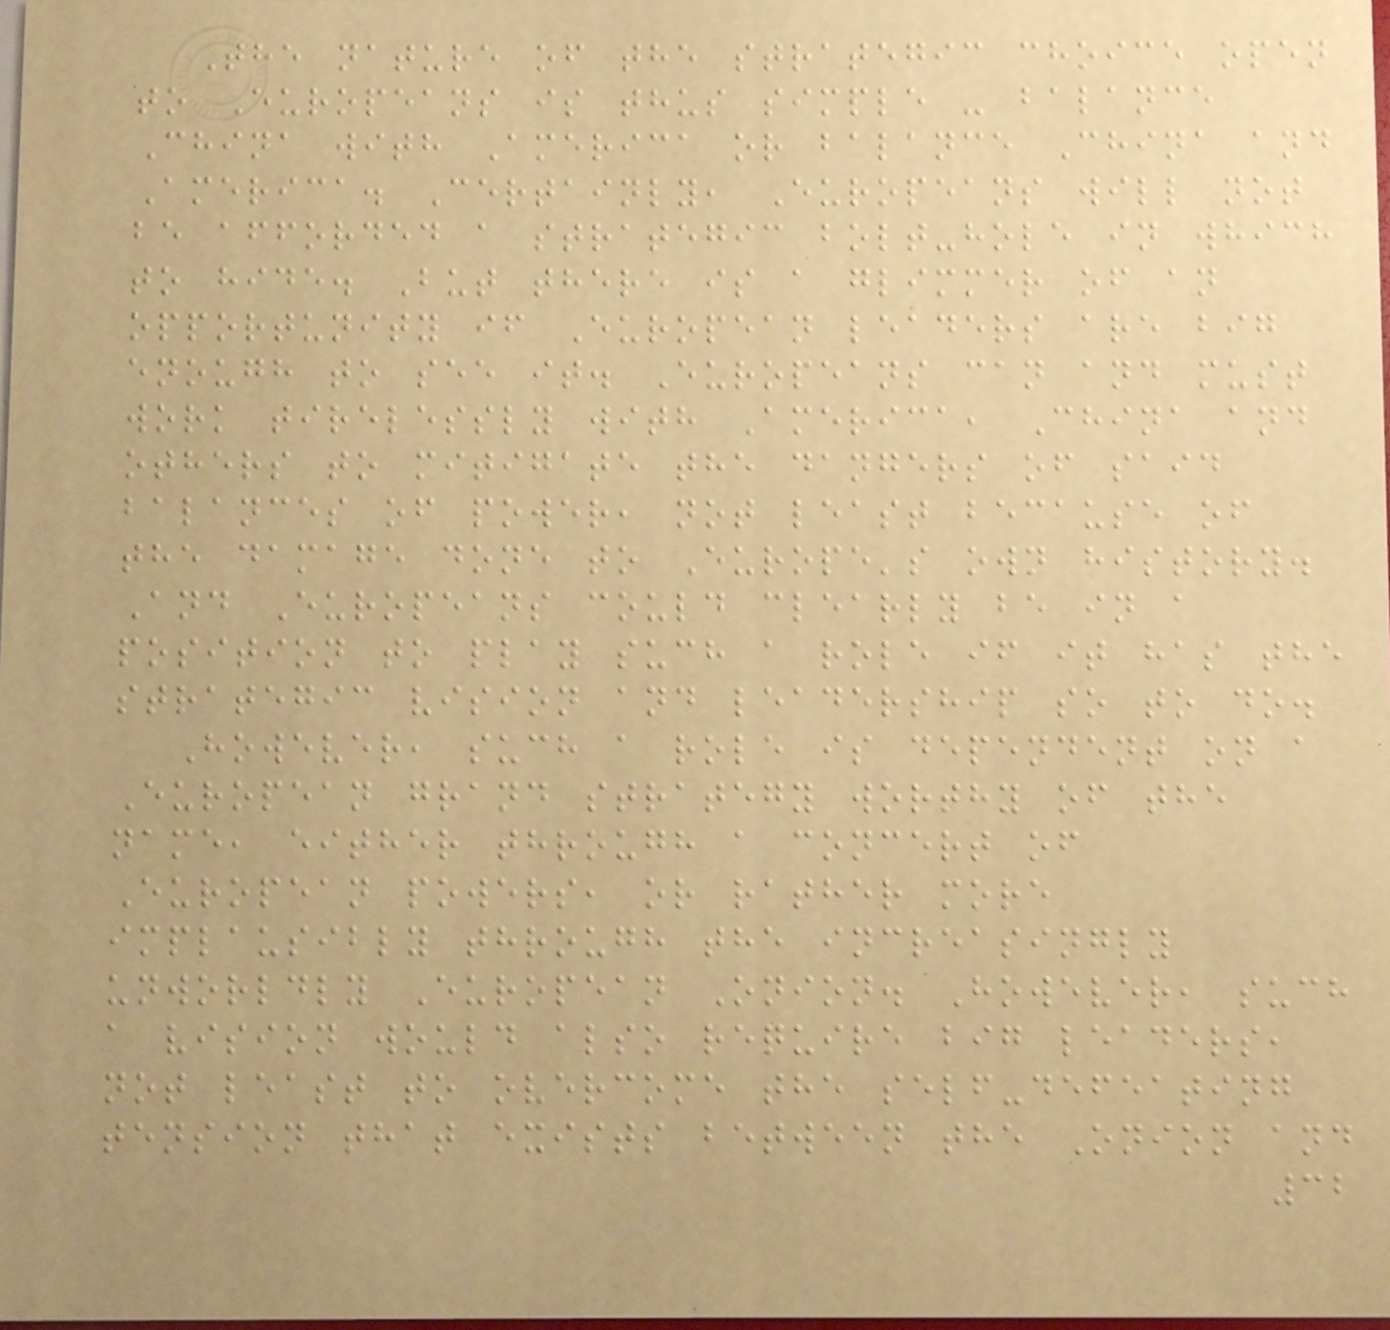The nature of the strategic choice open
to Europeans is thus simple - balance
China with America or balance China and
America. Certainly, Europeans will not
be afforded a strategic bolt-hole in which
to hide. But there is a glimmer of an
opportunity if European leaders are big
enough to see it. Europeans can and must
work tirelessly with America, China and
others to mitigate the dangers of said
balances of power, not least because of
the damage done to Europe's own history.
And Europeans could clearly be in a
position to play such a role if it has the
strategic vision and leadership so to do.
However, such a role is dependent on a
European grand strategy worthy of the
name, either through a concert of
European powers, or rather more
implausibly through the increasingly
unworldly European Onion. However, such
a vision would also require big leaders,
not least to overcome the self-defeating
tension that exists between the Onion and
32
